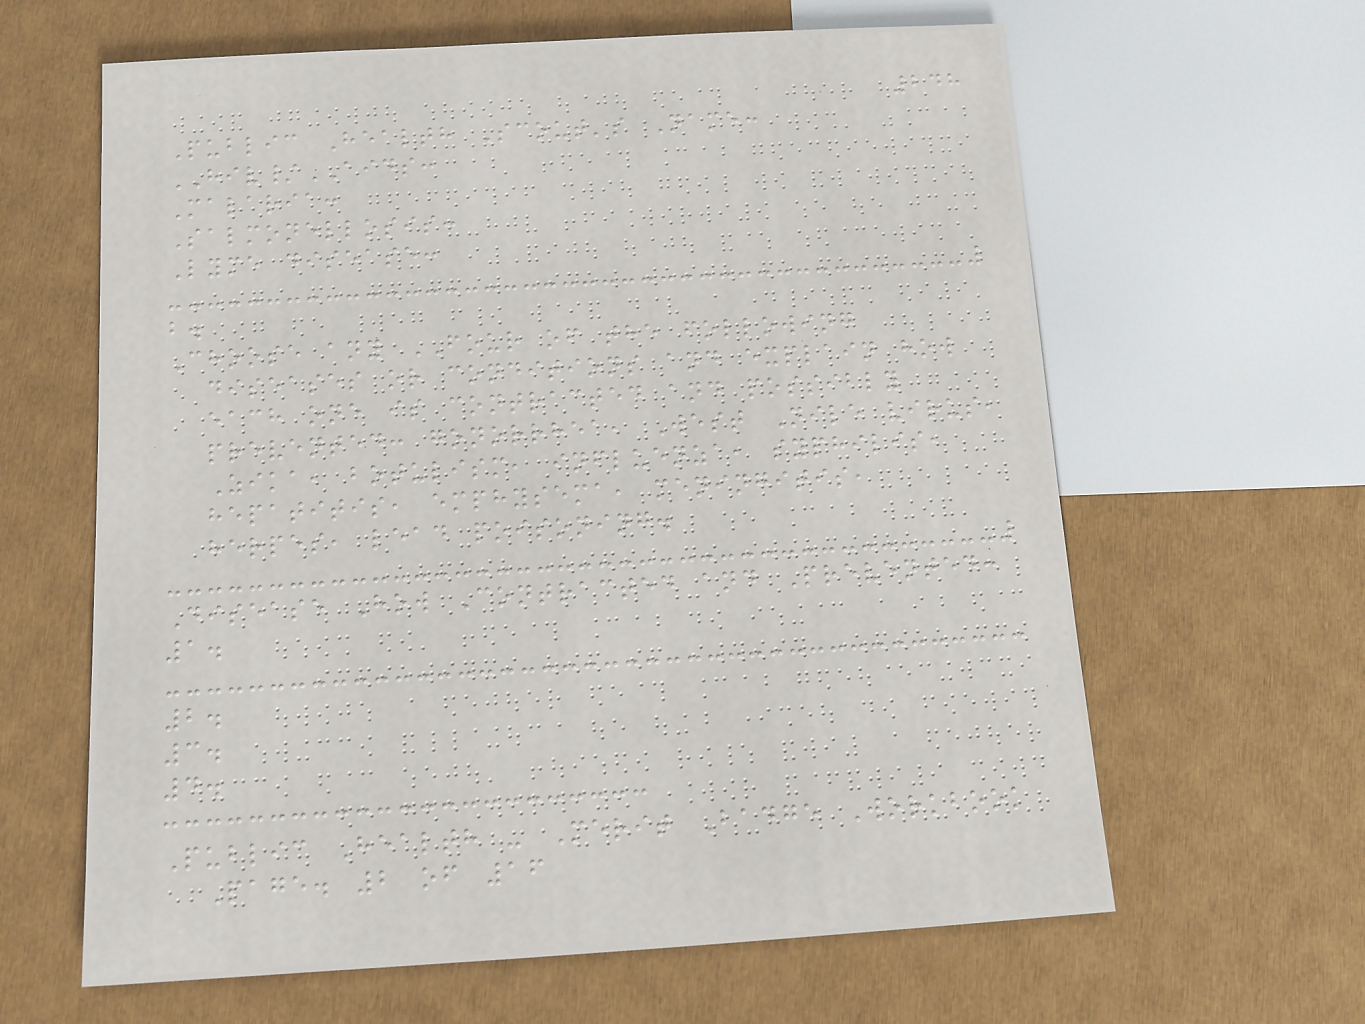248
Public Health Scout's Name:
HIV/AIDS:
Malaria:
Salmonellosis:
Lyme disease:
b.
Choose any FOUR of the following
diseases or conditions and explain how
each one is contracted and possibly
prevented: gonorrhea, West Nile virus,
Zika, botulism, influenza, syphilis,
hepatitis, emphysema, meningitis,
herpes, lead poisoning.
Disease How Contracted and Prevented:
1.
2.
3.
4.
Public Health - Merit Badge Workbook
Page. 2 of 16
